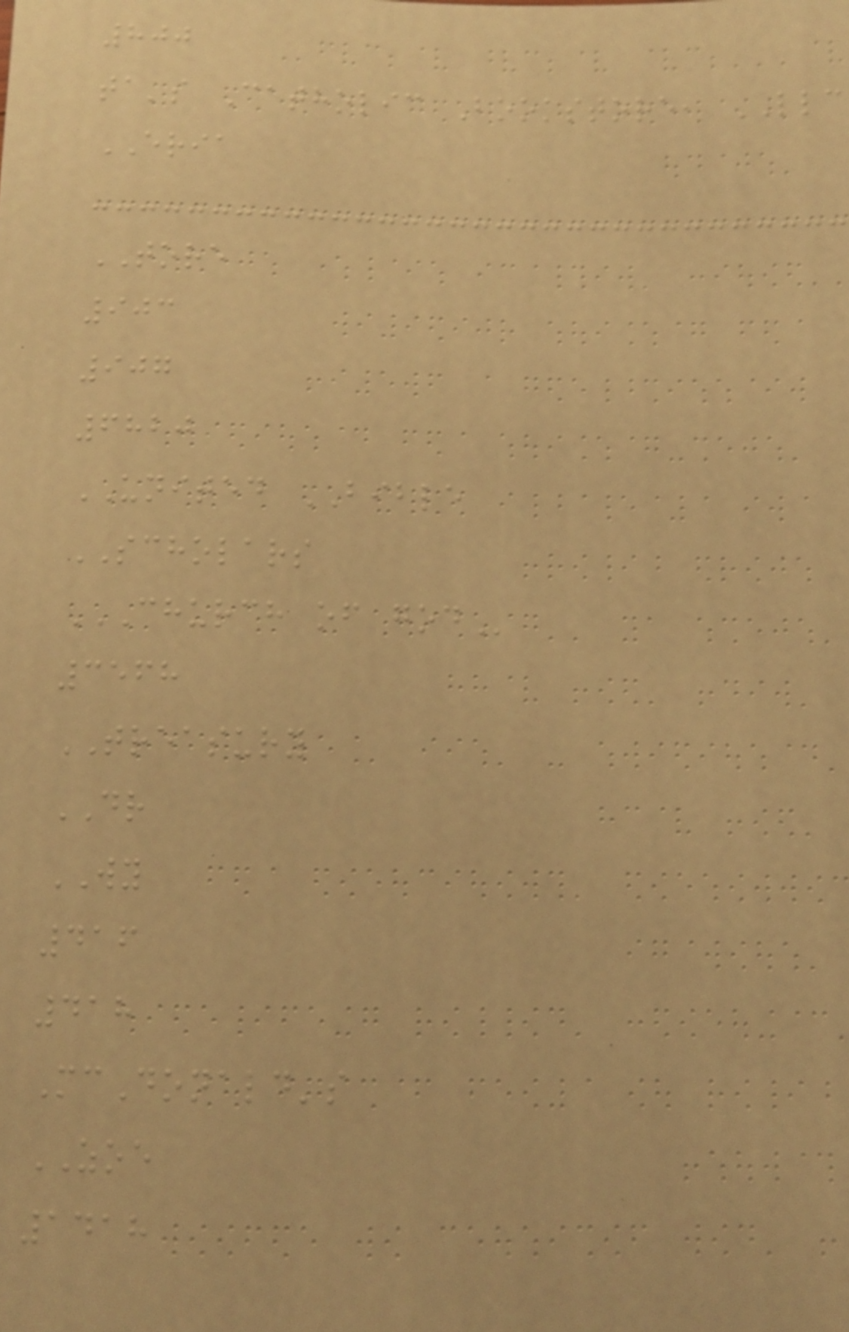800
ta's Catholic Bookstore, LLC
ERIA
TORE
903
907
6820
UNITED BIBLE
SCHOLARS
CHURCH OF GOD
3568
TREASURY
DR
WY
416
418
McDonald's
ZOE
1418
